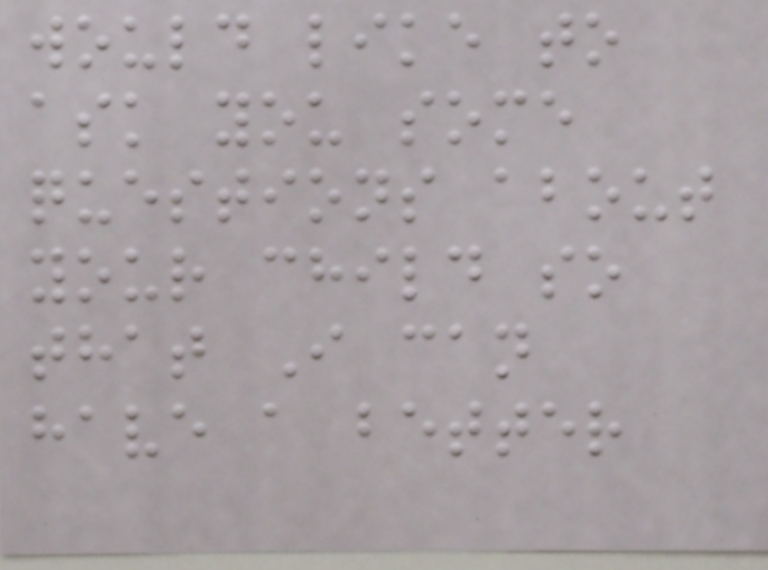would like to
ask you some
questions about
your child so
that I can
have a better
